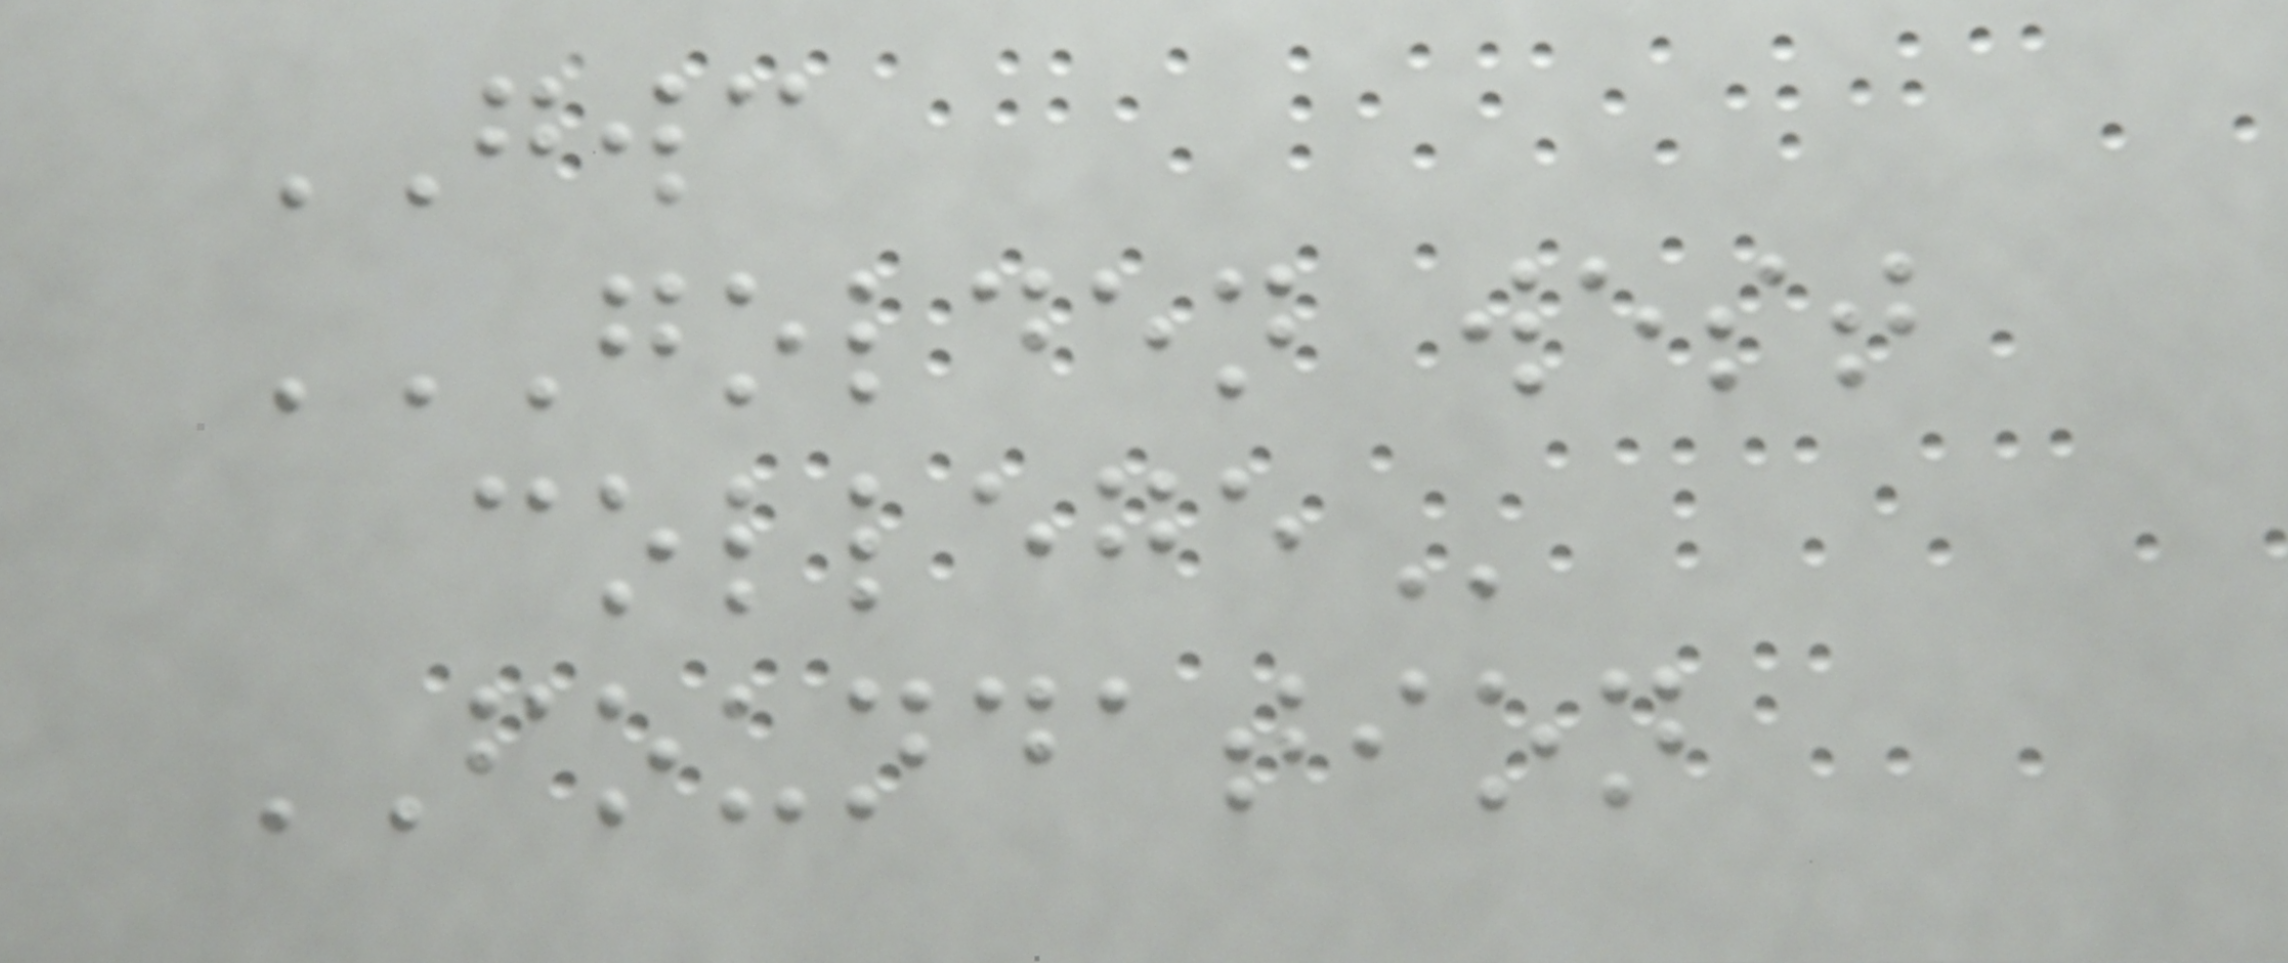GWC
GOLDEN WEST
COLLEGE
FOUNDATION
